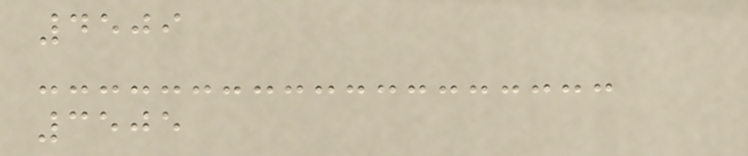4509
3505
